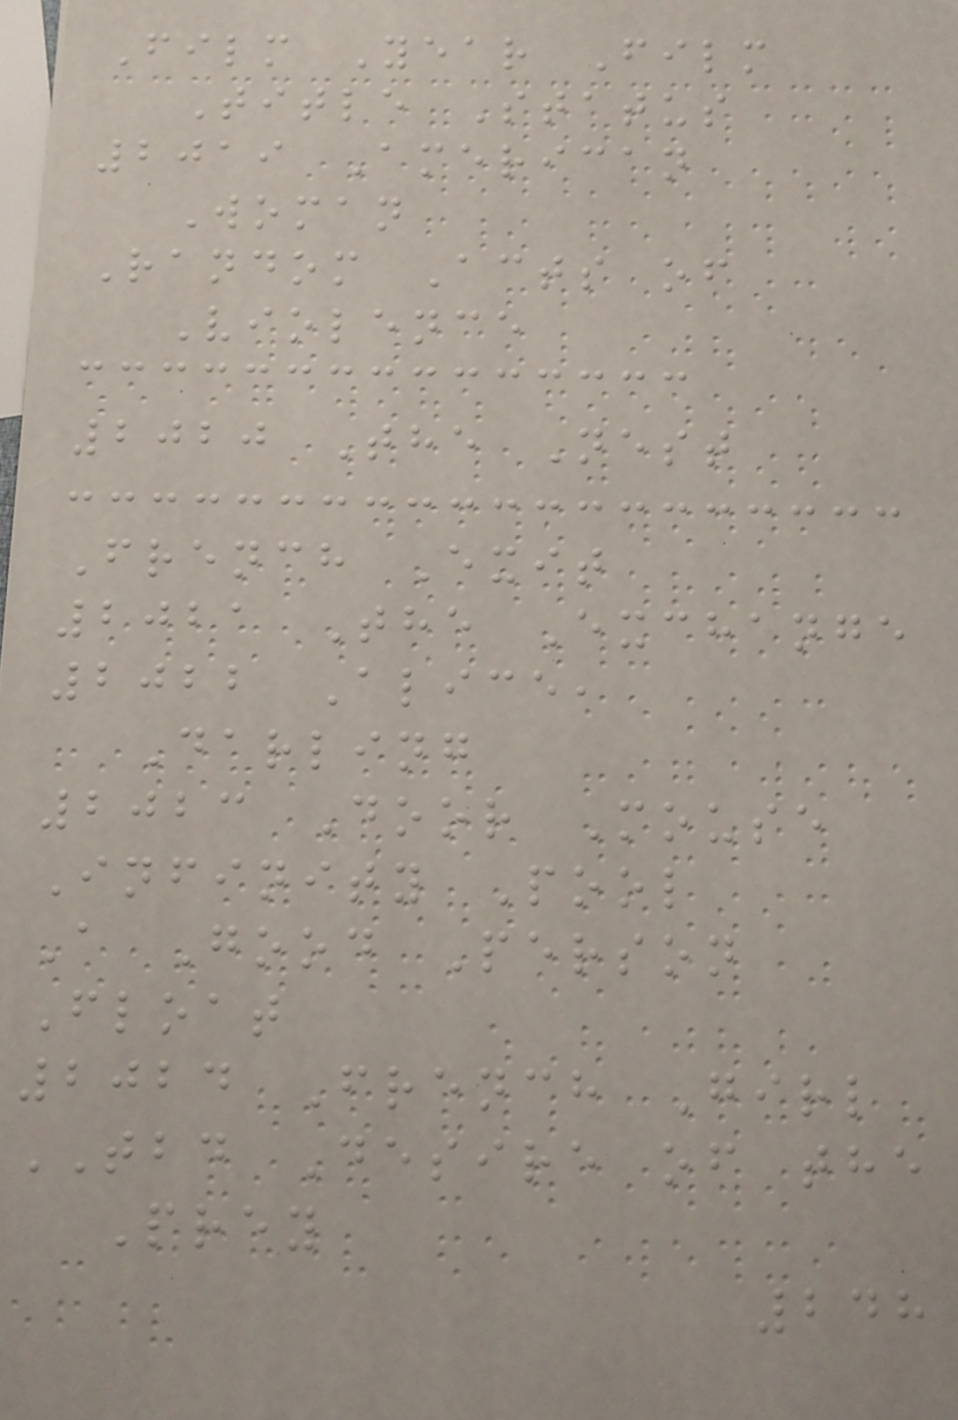Film Year Film
Title Status
2019 American
Woman
Random Acts of
Violence
2020 The Nest
French Exit
2021 The Exchange
2022 Alice,
Darling
2023 Door Mouse
Infinity Pool
A Good Person
Float
2024 French Girl
TBD Desire of the
Prey
248
